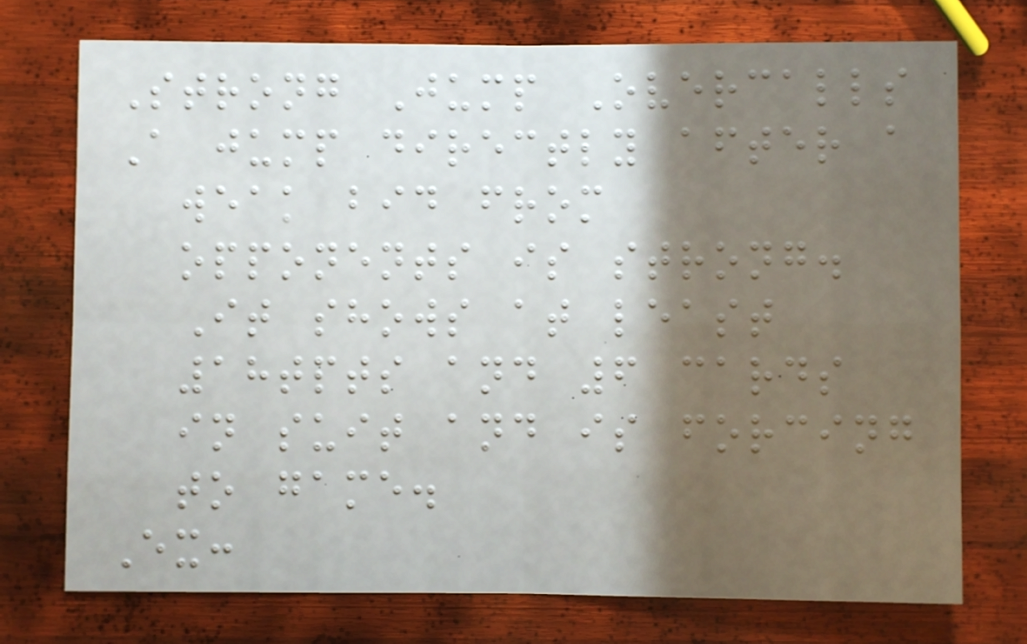Strong Jump Overcalls
A jump directly after a
weak bid from
opponents is strong.
It shows at least
18tpts and 6 cards
in suit and is forcing
to game.
Ex:
